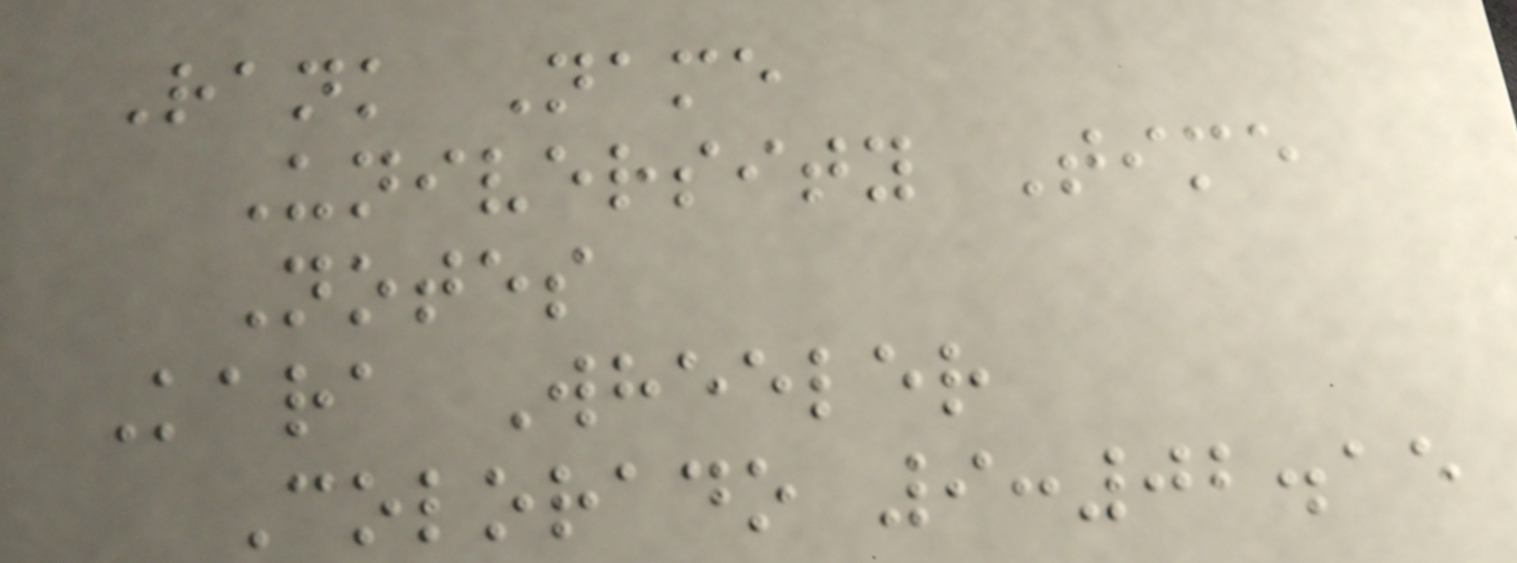Rank Name
University Time
Notes
Kara Wheeler
Colorado 9:02.15
